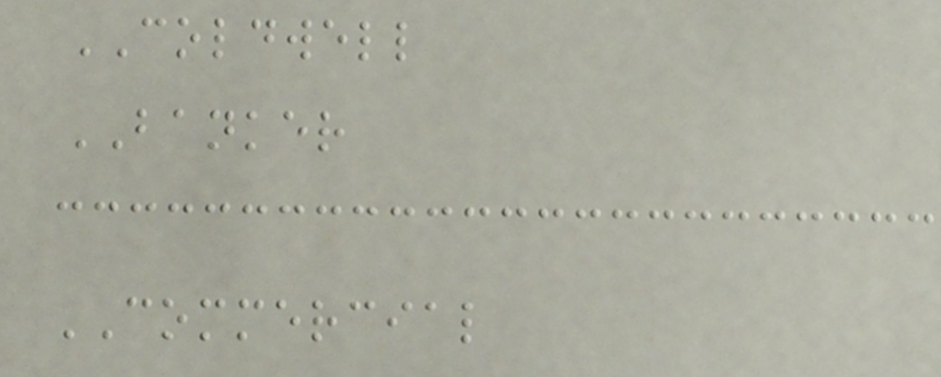COLDWELL
BANKER
COMMERCIAL
